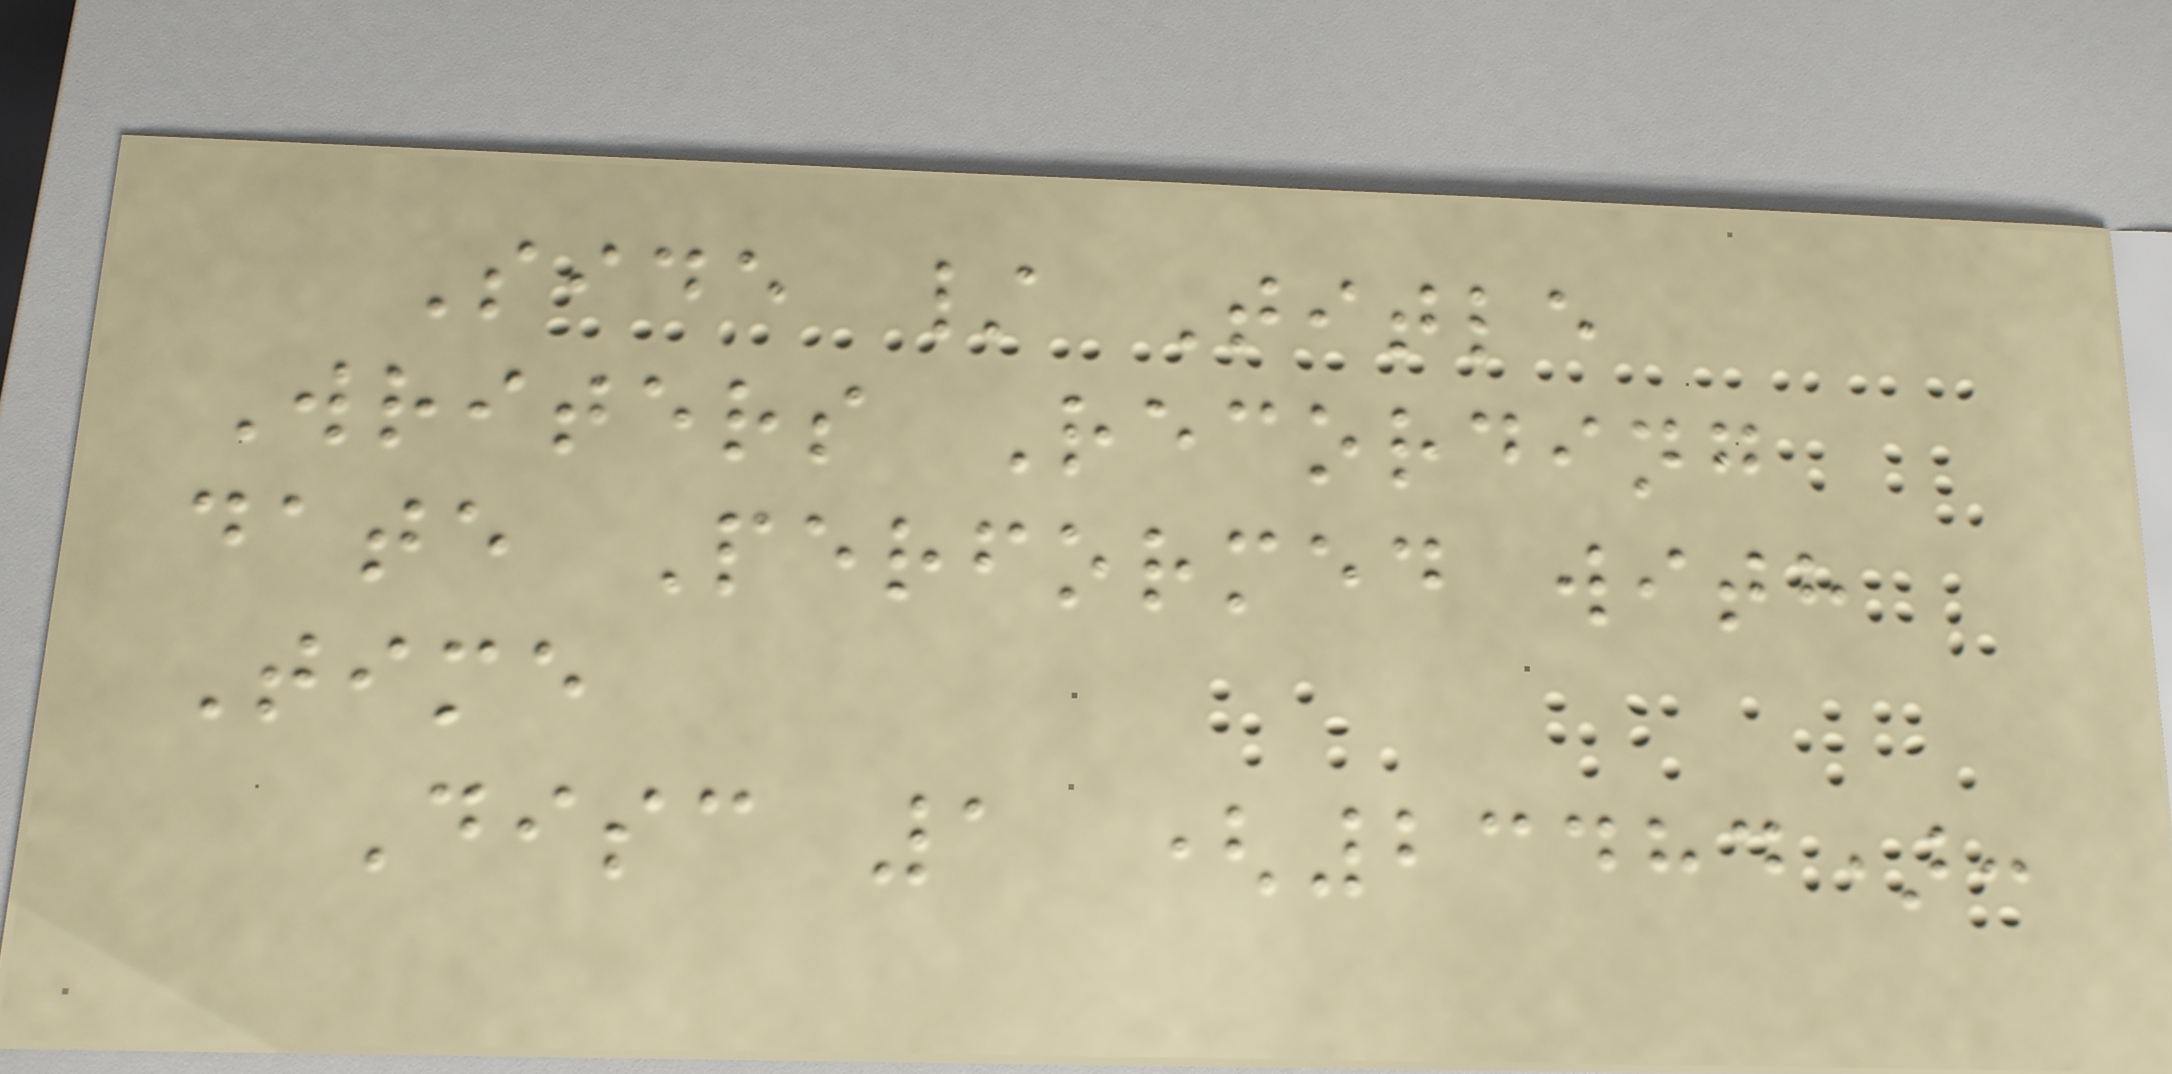Side / Title
Writers Recording
date Performed with
Time
Disc 1 (23484):
